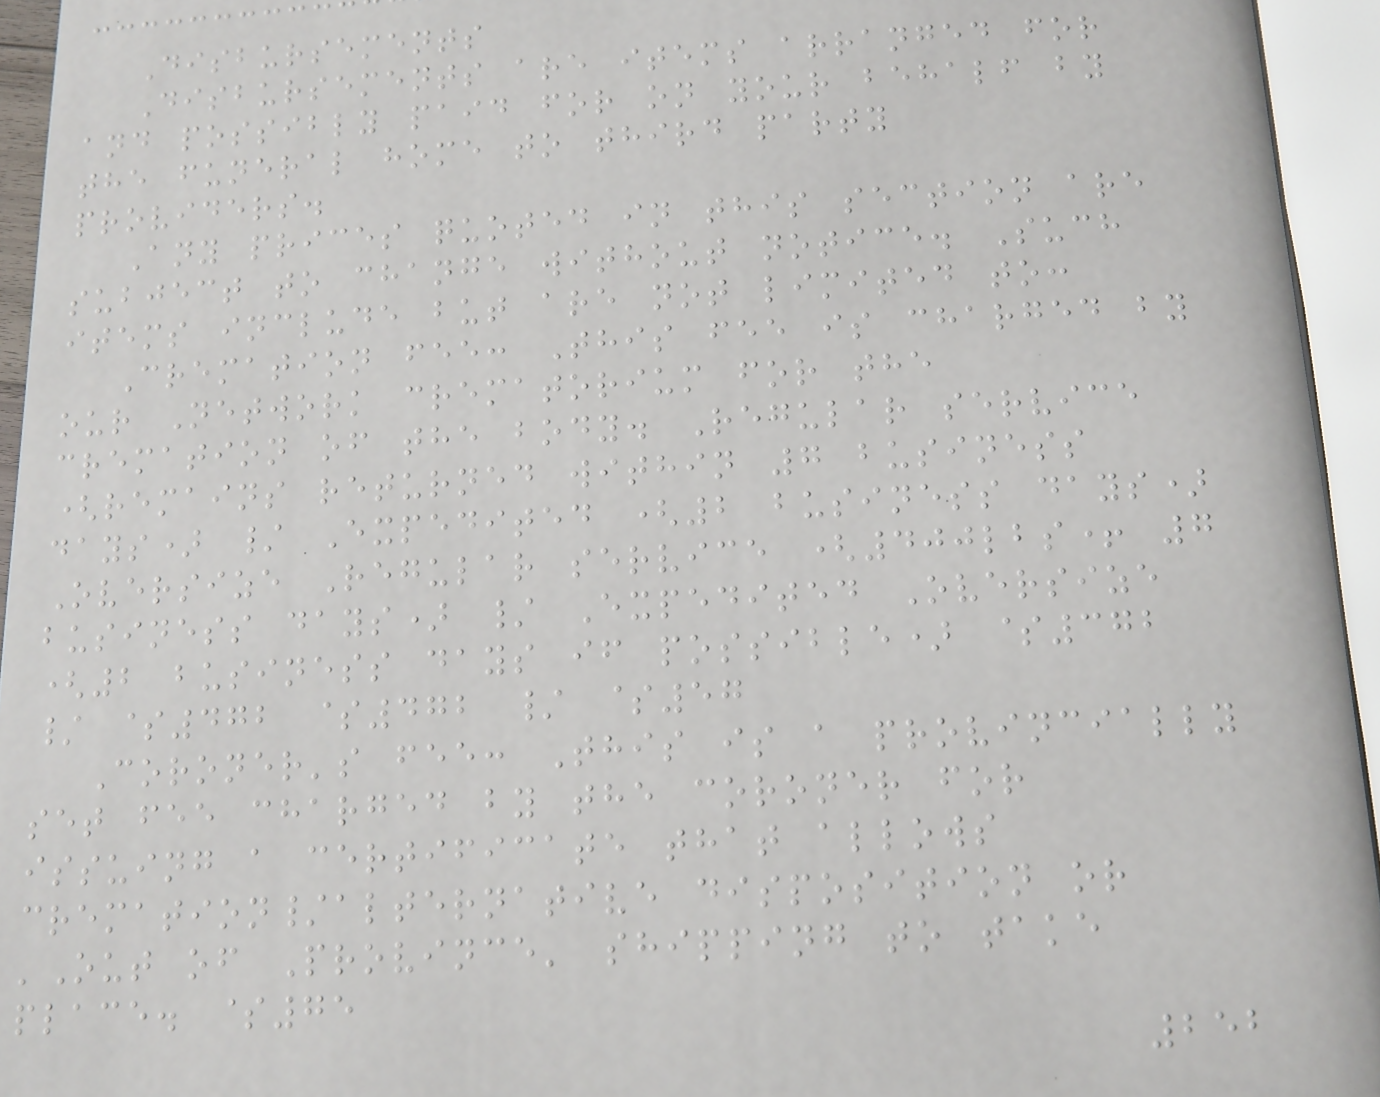Disbursements
Disbursements are items arranged for
and possibly paid for on your behalf by
the funeral home to third party
providers.
Any prices quoted in this section are
subject to change without notice. Such
items include but are not limited to:
Cremation fee: This fee is charged by
our Network crematorium for the
cremation of the body. Regular service
(remains returned within 7 business
days) / Expedited (2 business days)
Oversize Regular service (400lbs+ 7
business days) / Expedited Oversize
(2 business days if possible) $372
/ $472 $472 / $57
Coroner's fee: This is a provincially
set fee charged by the coroner for
issuing a certificate that allows
cremation/alternative disposition or
'Out of Province' shipping to take
place. $75
252
